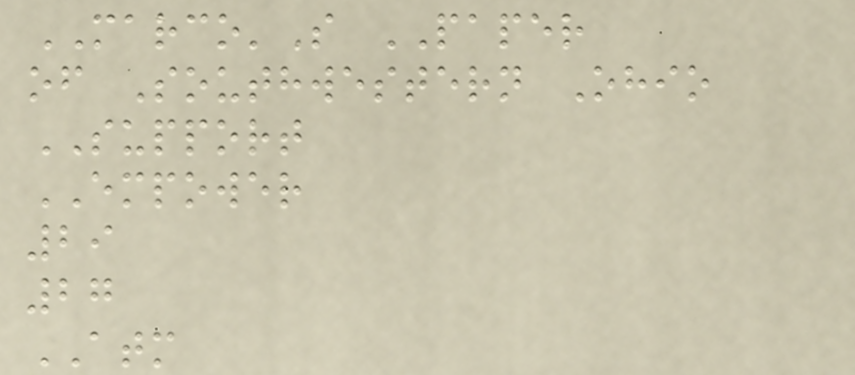MARCO'S PAPER
of Southwestern Ohio
SUPPORT
EMPOWER
29
27
ATM
